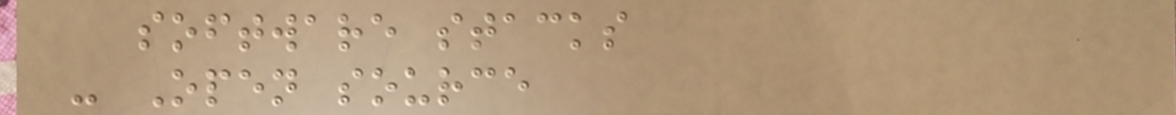software stacks
- Open source
